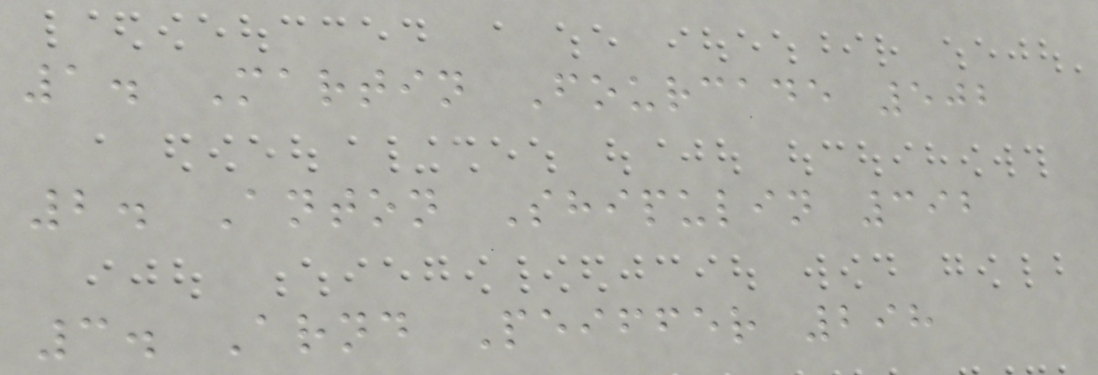1. Martin Fourcade 502
2. Anton Shipulin 392
3. Arnd Peiffer 298
